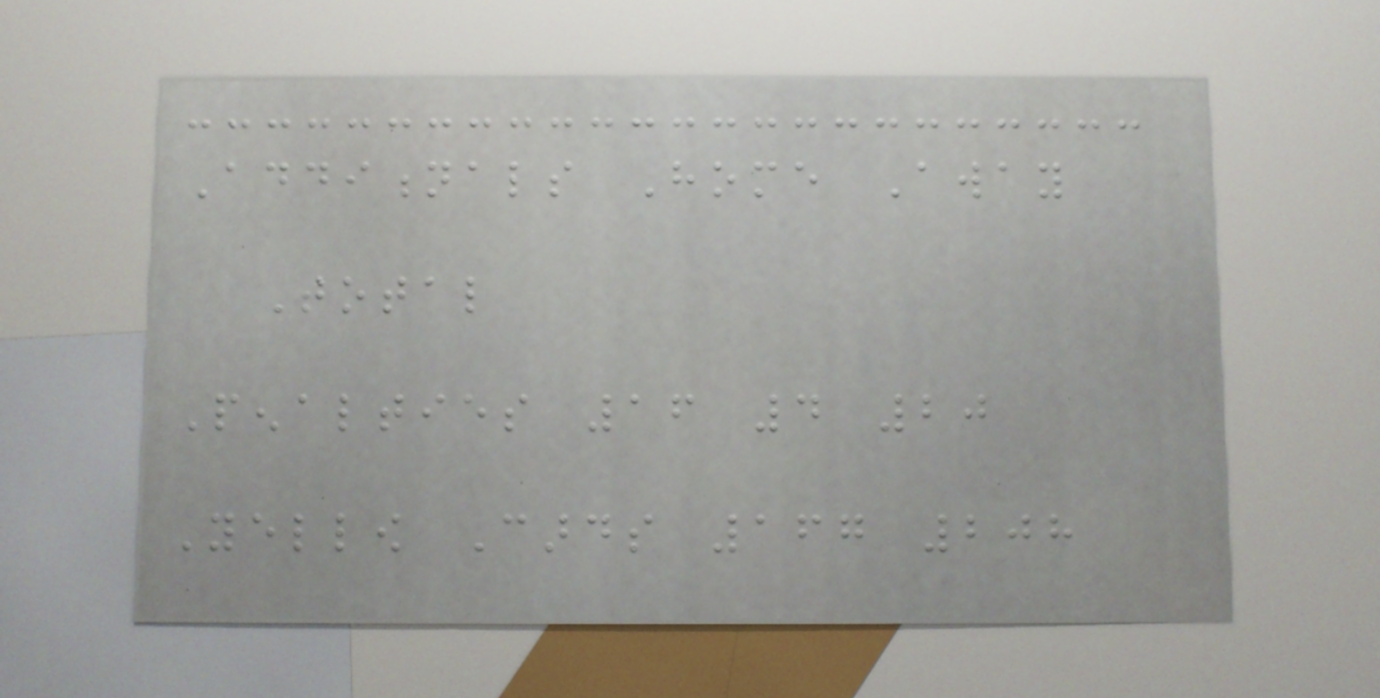Additionals Home Away
Total
Penalties 16 4 20
Yellow Cards 167 208
